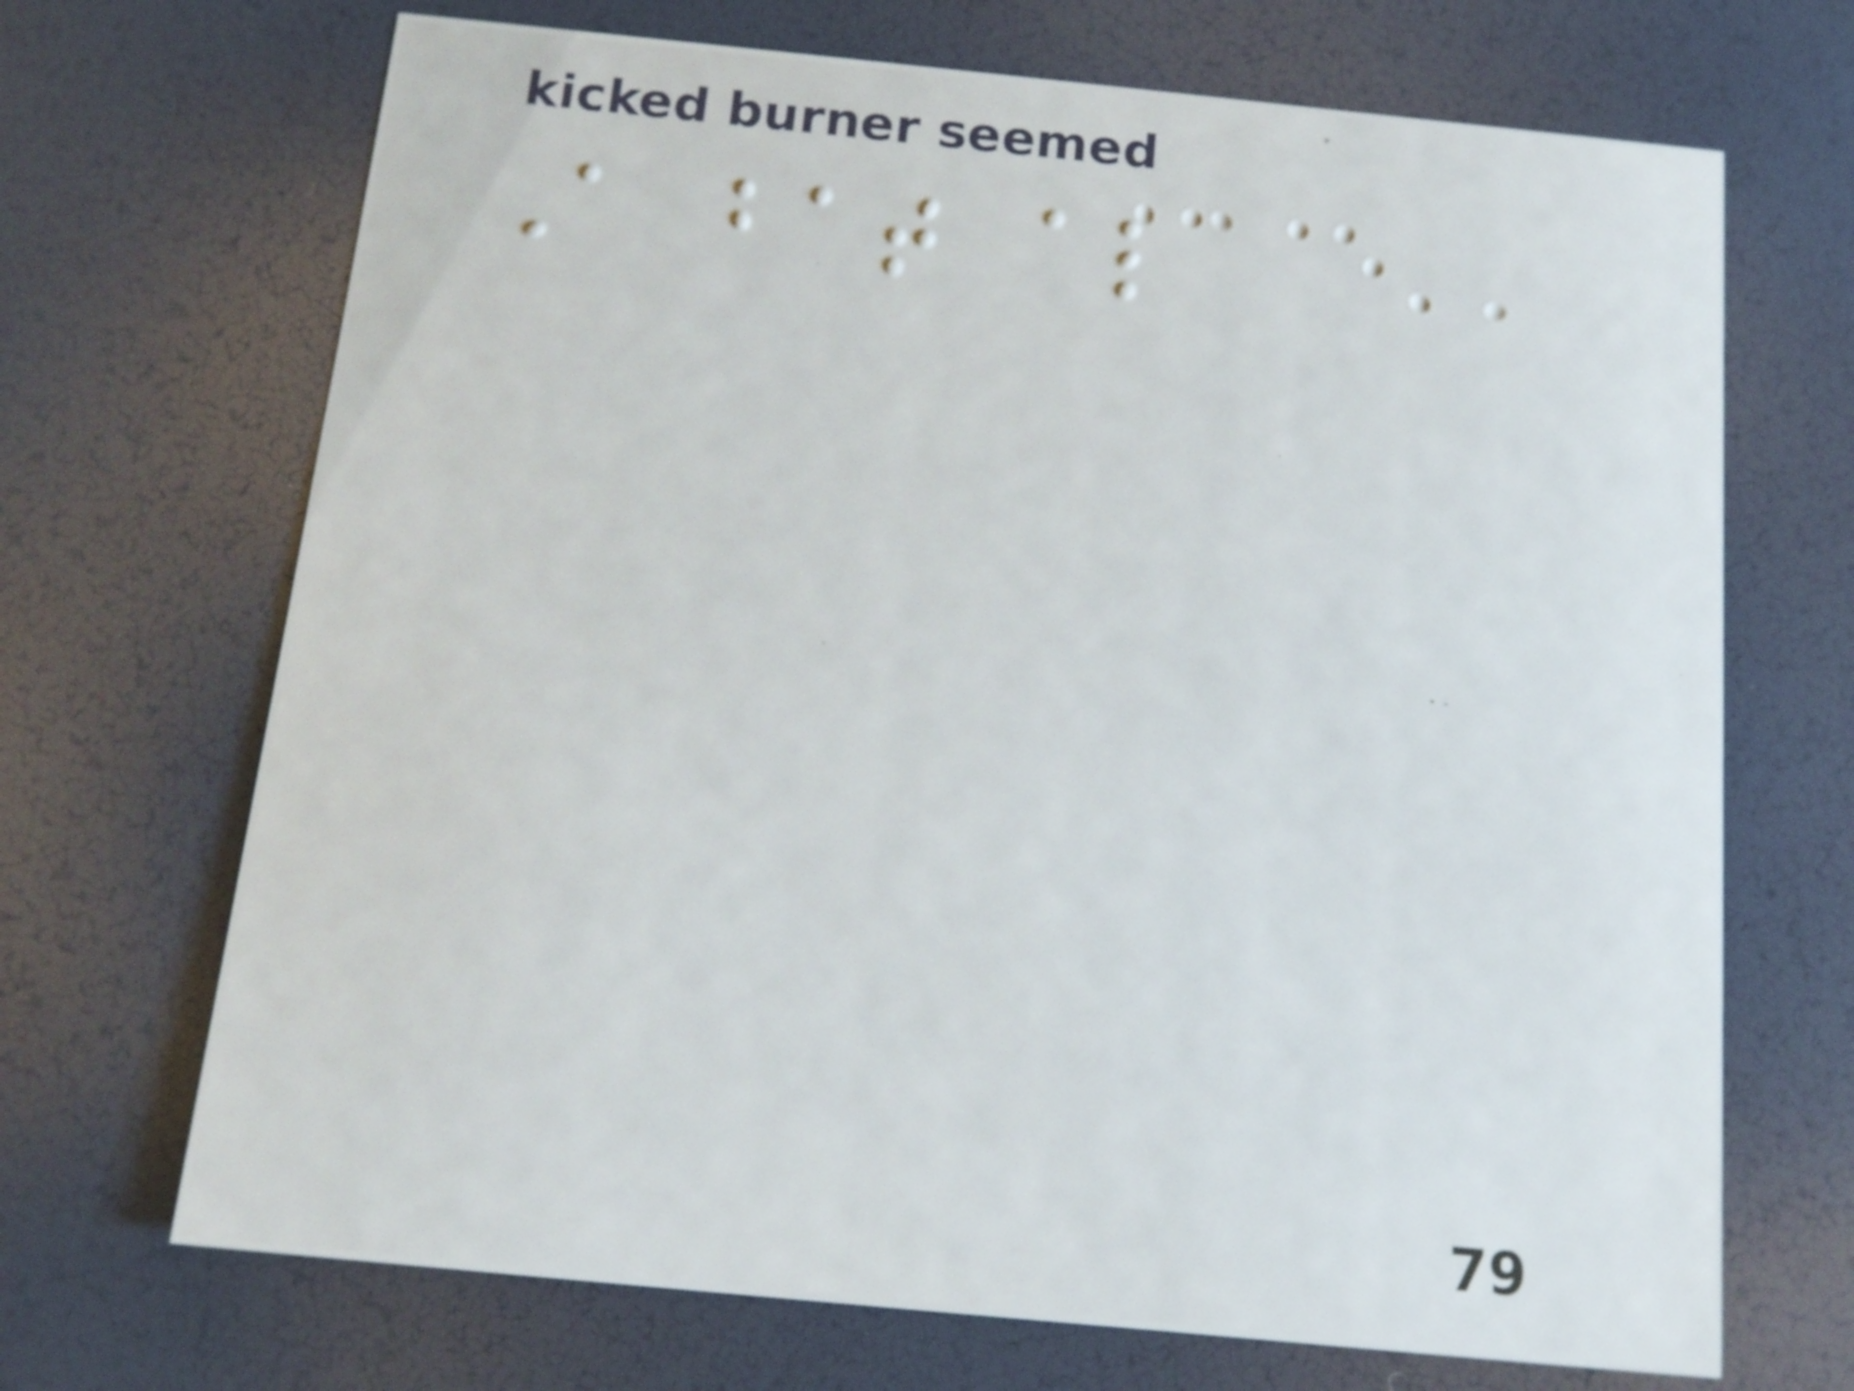A bat also
